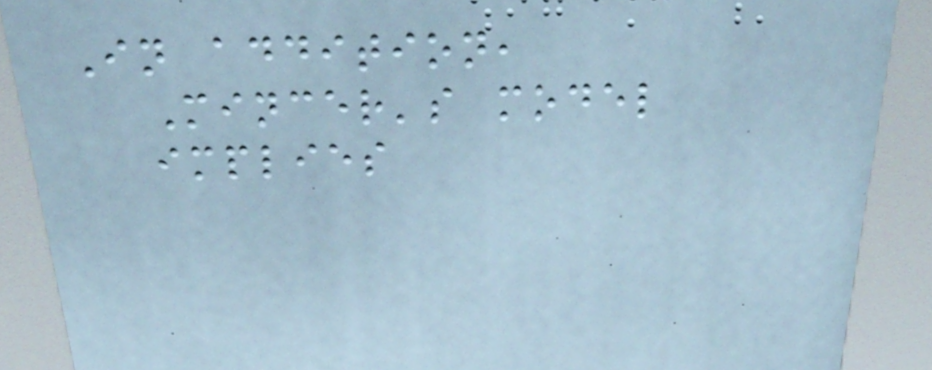In addition,
Mincer's model
implies
